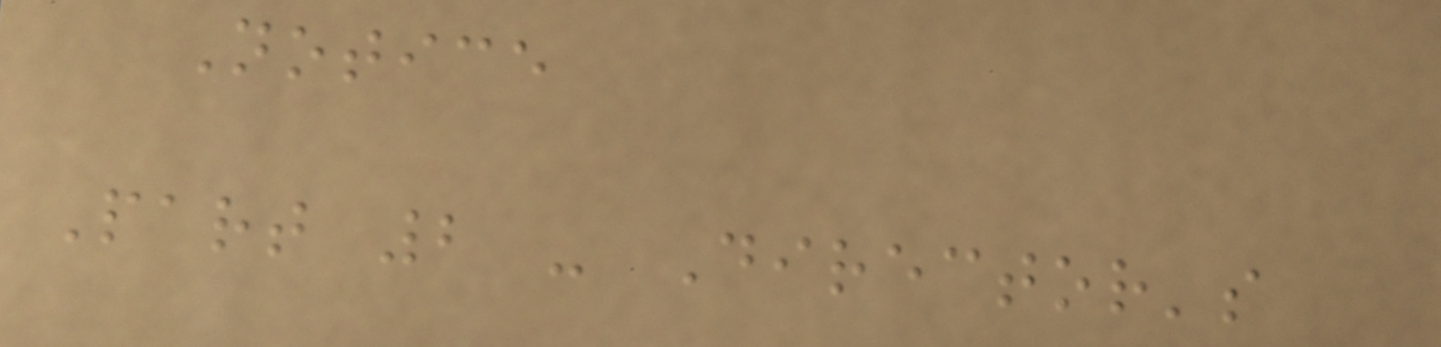Notice
Part 2 - Director's
